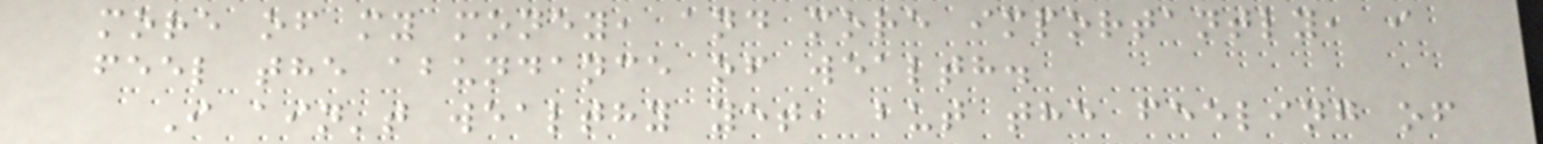more of my money, and more importantly, i
feel the abundance of wealth.
I ain't wealthy yet, but the feeling of
